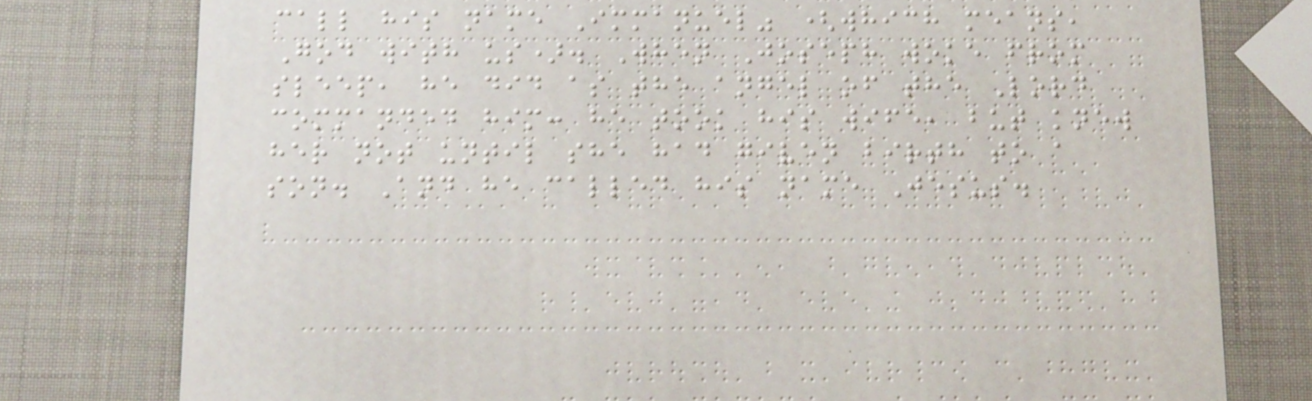call his name Immanuel" (which means,
God with us). When Joseph woke from
sleep, he did as the angel of the Lord
commanded him: he took his wife, but knew
her not until she had given birth to a
son. And he called his name Jesus.
